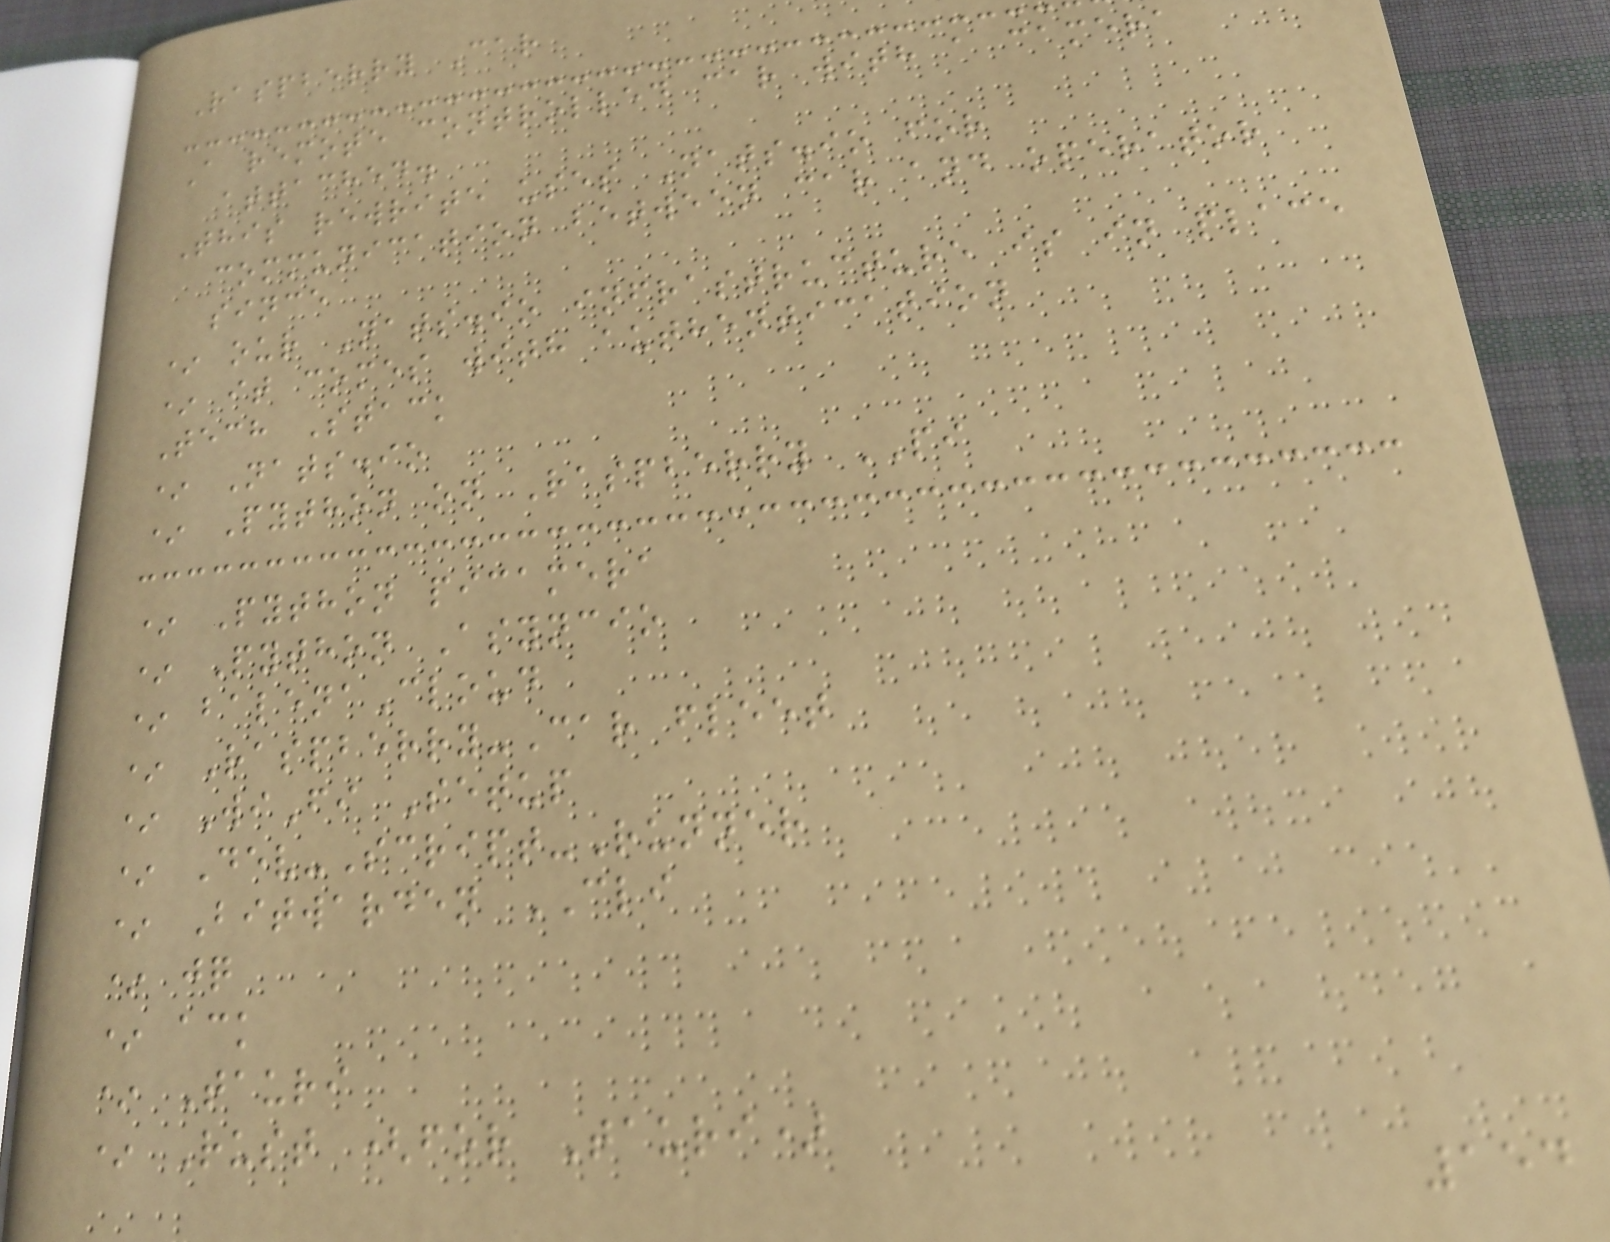Raspberry Car
A remote controlled car with a camera
attached.
This rewrite uses Nats.io for
communication between car and operator
since
* our Nats.io infrastructure is in place
* it comes with authentication
Tech Stack
* Nats.io
* Python on Raspberry PI
* Python picamera
* Python Asyncio
* balenaCloud
* Raspberry-Car fleet
* WiFi Setup
* Dev-Script-Runner
* Bitwarden CLI
* jq
* ack
* Tauri
* Rust (for Tauri)
154
